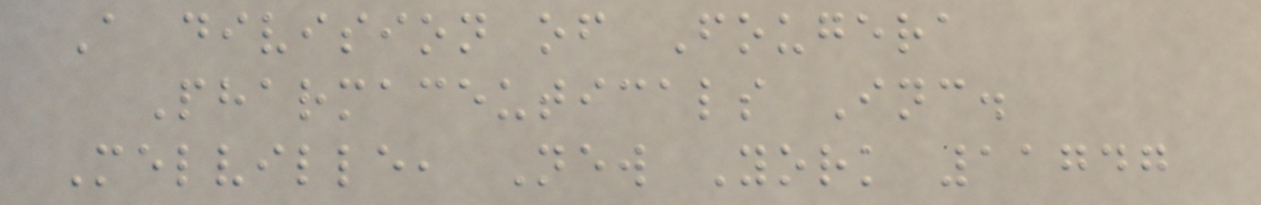A division of Fougera
Pharmaceuticals Inc.
Melville, New York 11747
